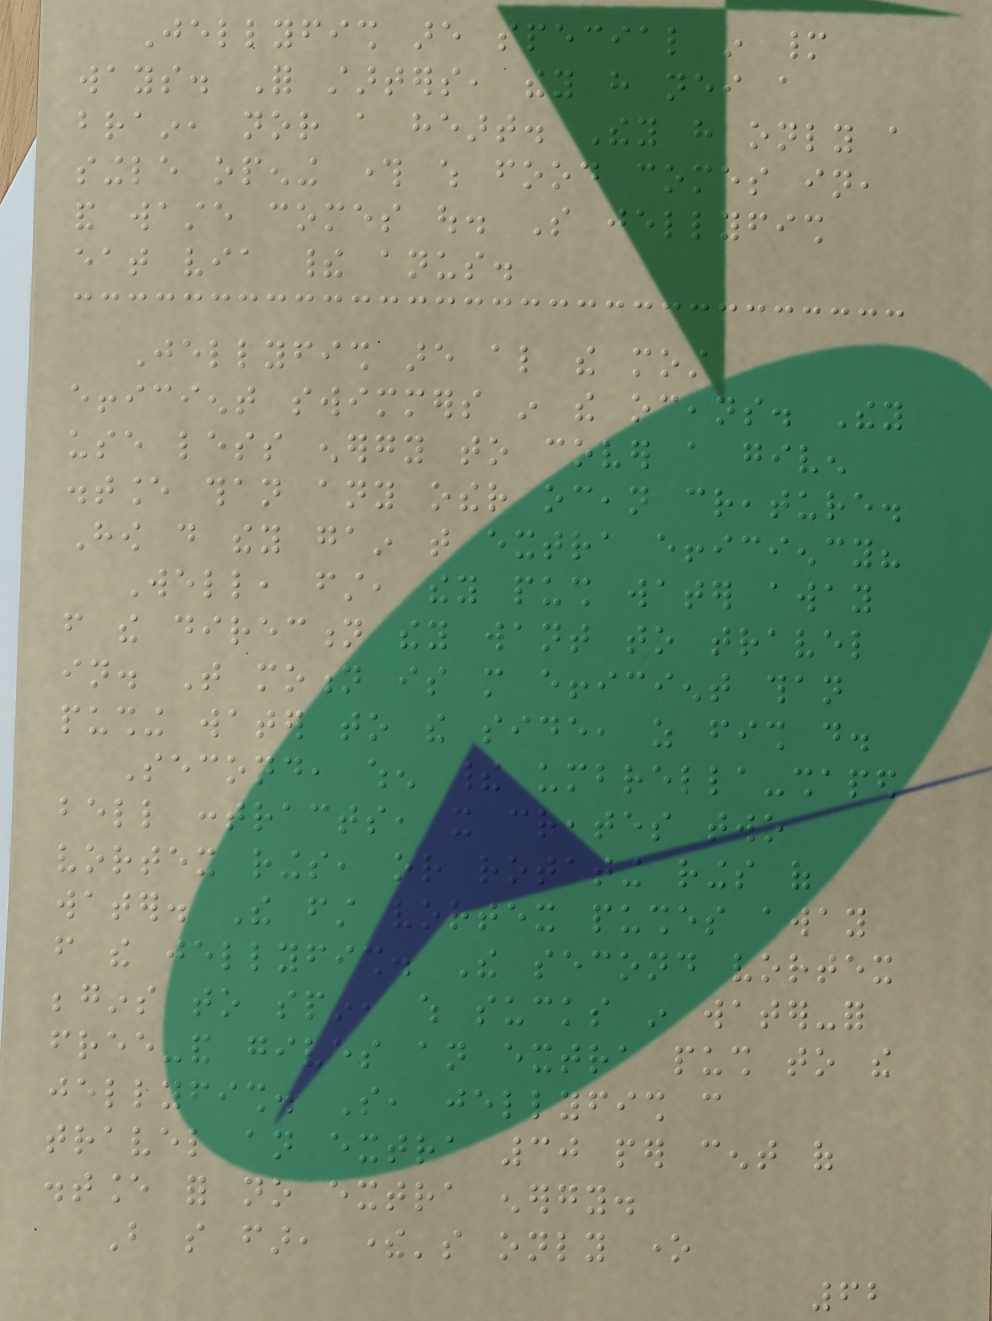Jellyfish are special in many
ways. For starters, they have neither a
brain, nor a heart. They have only a
single opening through which food comes in,
and waste comes out. So jellyfish
eat via their anus.
Jellyfish are also the most
efficient swimmers in the oceans. They
use less energy to cover a given
distance than any other ocean creature.
How do they gain that extra efficiency?
Well, first, they push water away
from the direction they want to travel
in. That motion is more efficient than
pushing water to the side, as fish do.
Second, when their umbrella-shaped
bell contracts, it creates two
vortex rings, or rotating rings of
water. The first vortex pushes away
from the jellyfish. The second vortex
begins to spin, which sucks in water-for
free-and gives an extra push to the
jellyfish. So, jellyfish can
travel an extra 30 per cent of
distance for no extra energy.
But so far, there's only one
62
